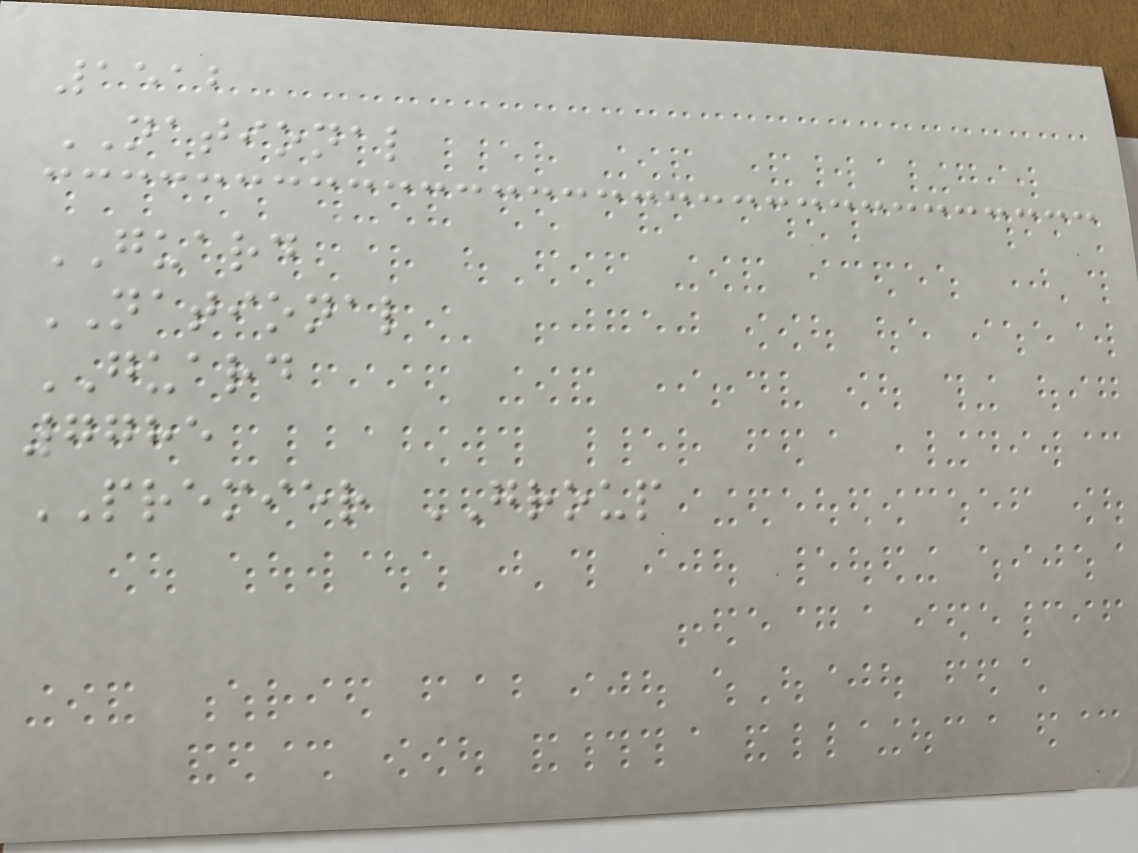1512
NATIONAL
GUARD
NATIONAL
GUARD
7785
PREMIER GROUP
